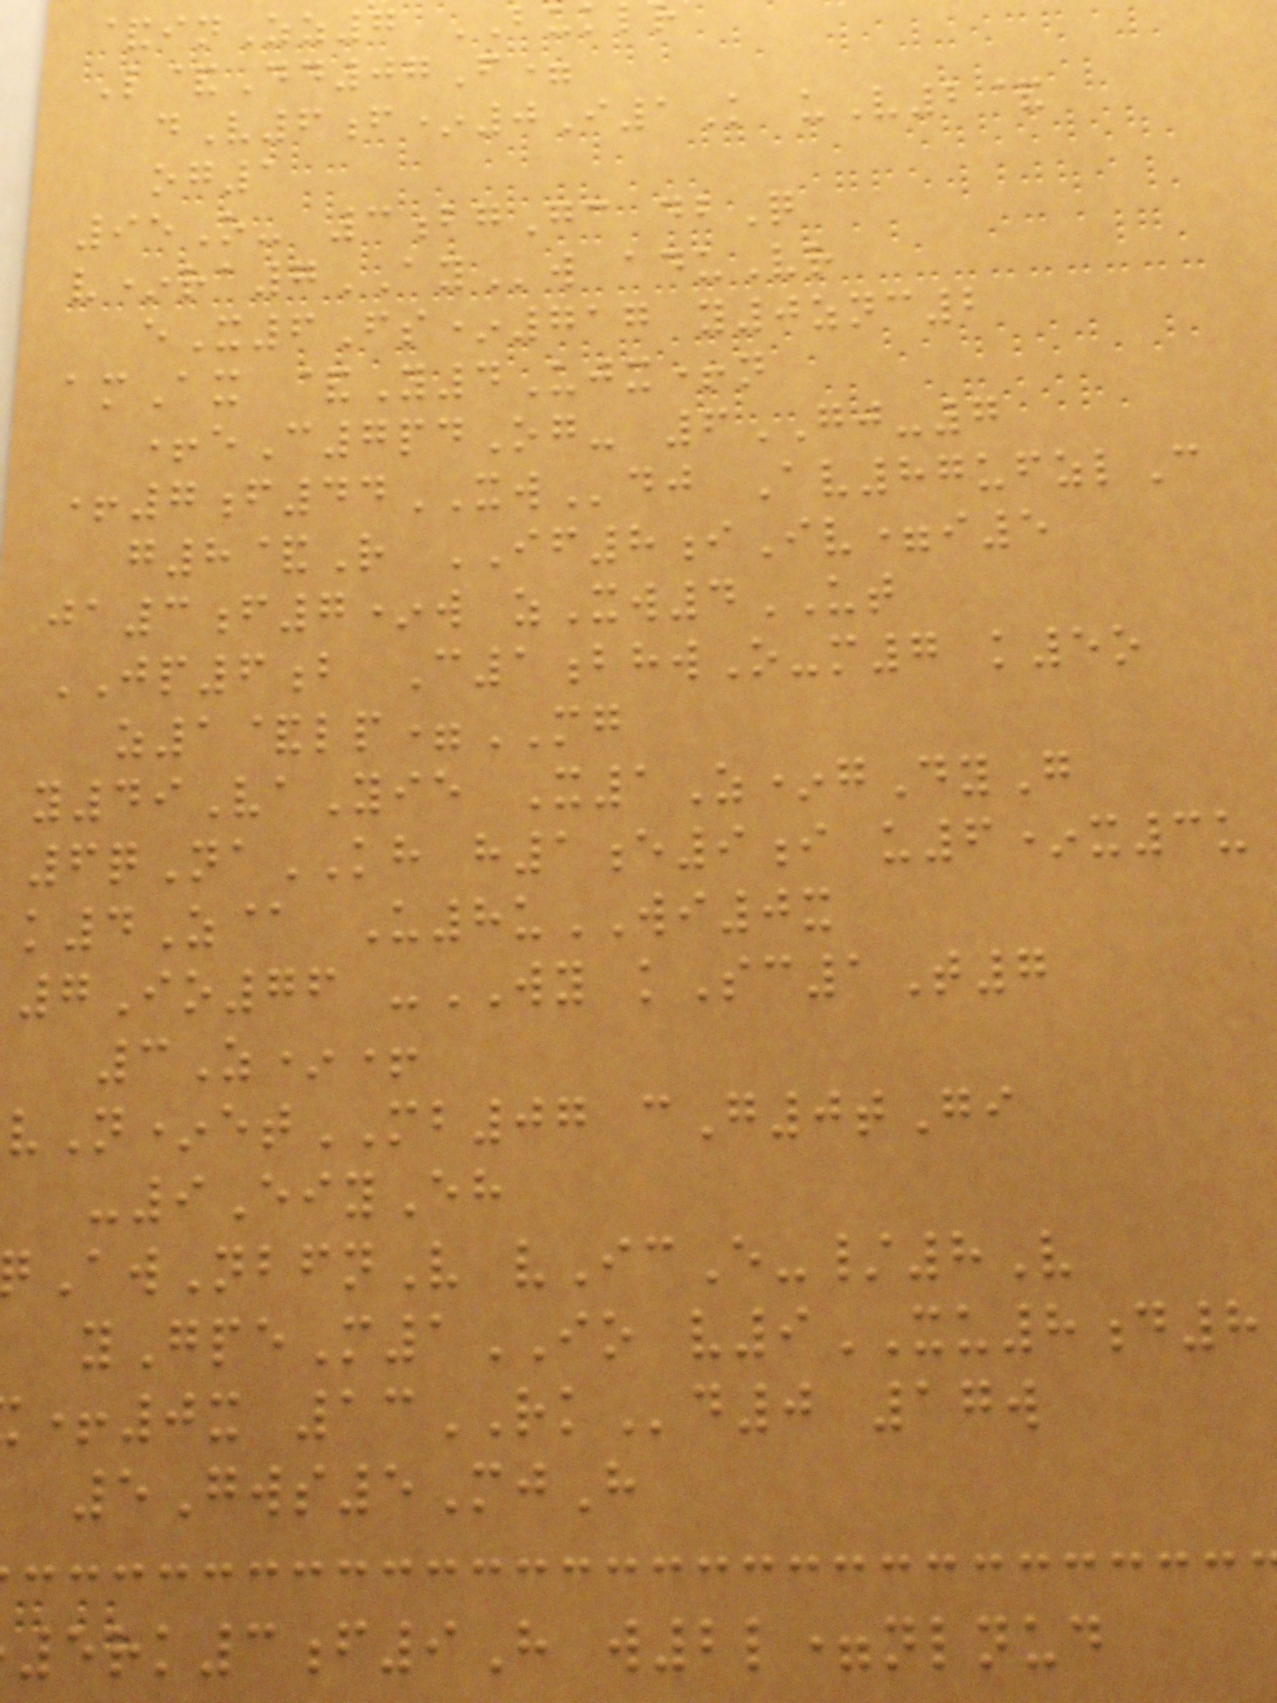&inZz7 BUK
L&Dd07F=
dV6f*0I1K uV2&
og1
95O- 3bgGc dbQ
v*ra7AYw aduVr
eX6Fs*717 y0znc2
amAx &Y4Ujx+n
+eC7pdOg- 6GJ-7
+7f44XWdj Av87ufzlC
g8&R IF8iIv=i5
ja3f7*w zXw4UT
JP6b C1bhwO-m7 k5o
z1&lp=MG
y49VaYie X1Z*gDyG
6qNaKH h1e9i u6*x3u
k4Z@ U8uWI0x
7Io76 -WY kSc1T7
3Z*+
vN*etMB07 cG0tGi
-9EiyEh
AwNbfnV vIcE-/8V
yGpeM1IO v9XU8d8
+0x 13RKd0 17w
5Gws5MjH
5rk3f9H w2l=nlnud
